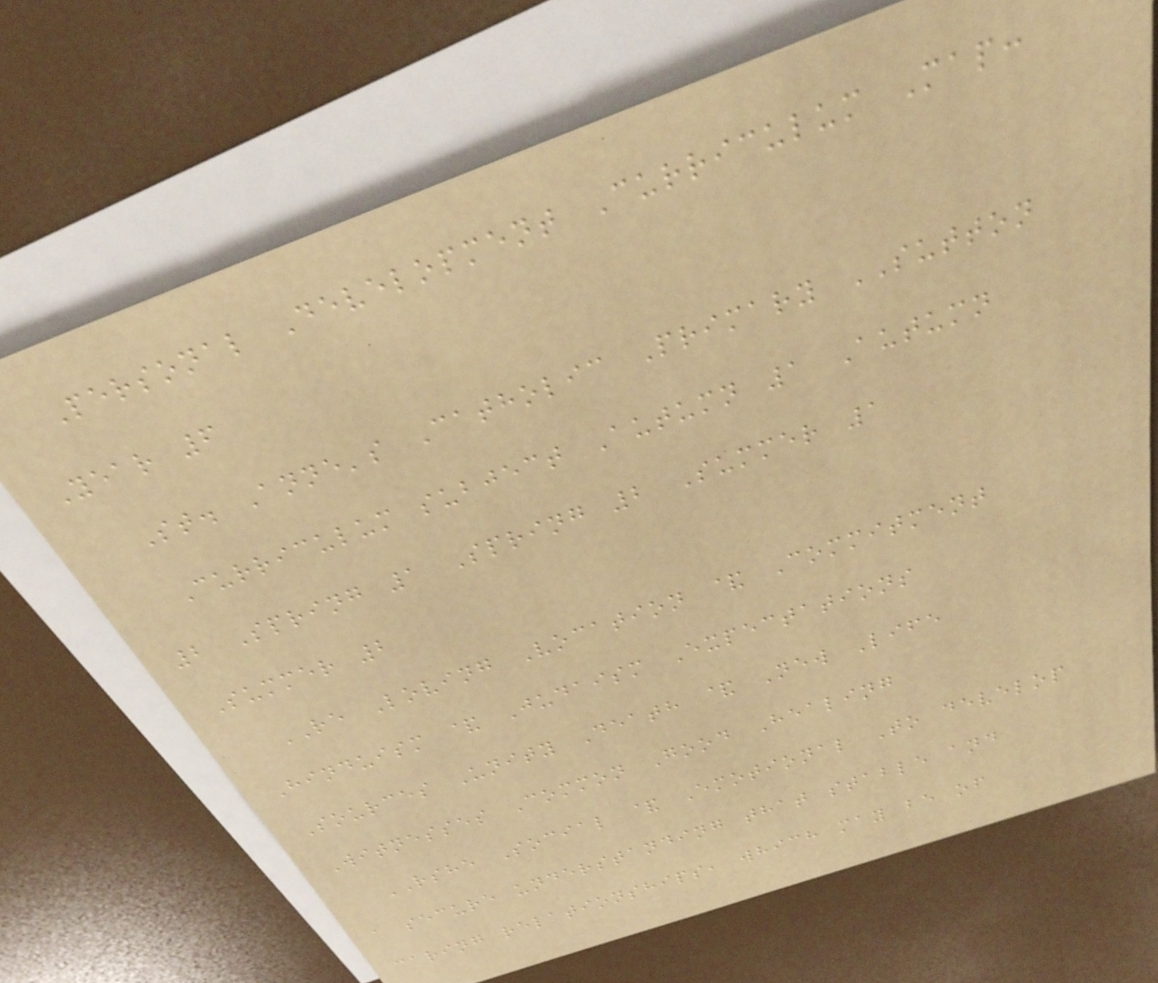Personal Development Curriculum Map:
Year 6
St. Anne's Catholic Primary SUTTON
Curriculum subject Autumn 1 Autumn
2 Spring 1 Spring 2 Summer 1
Summer 2
RE Loving Vocation & Commitment
Hinduism & Judaism Expectations
Sources Unity Death & New Life
Witnesses Common Good Healing
RSHE Social & Emotional To develop
a secure understanding that stable and
caring relationships, which may be of
